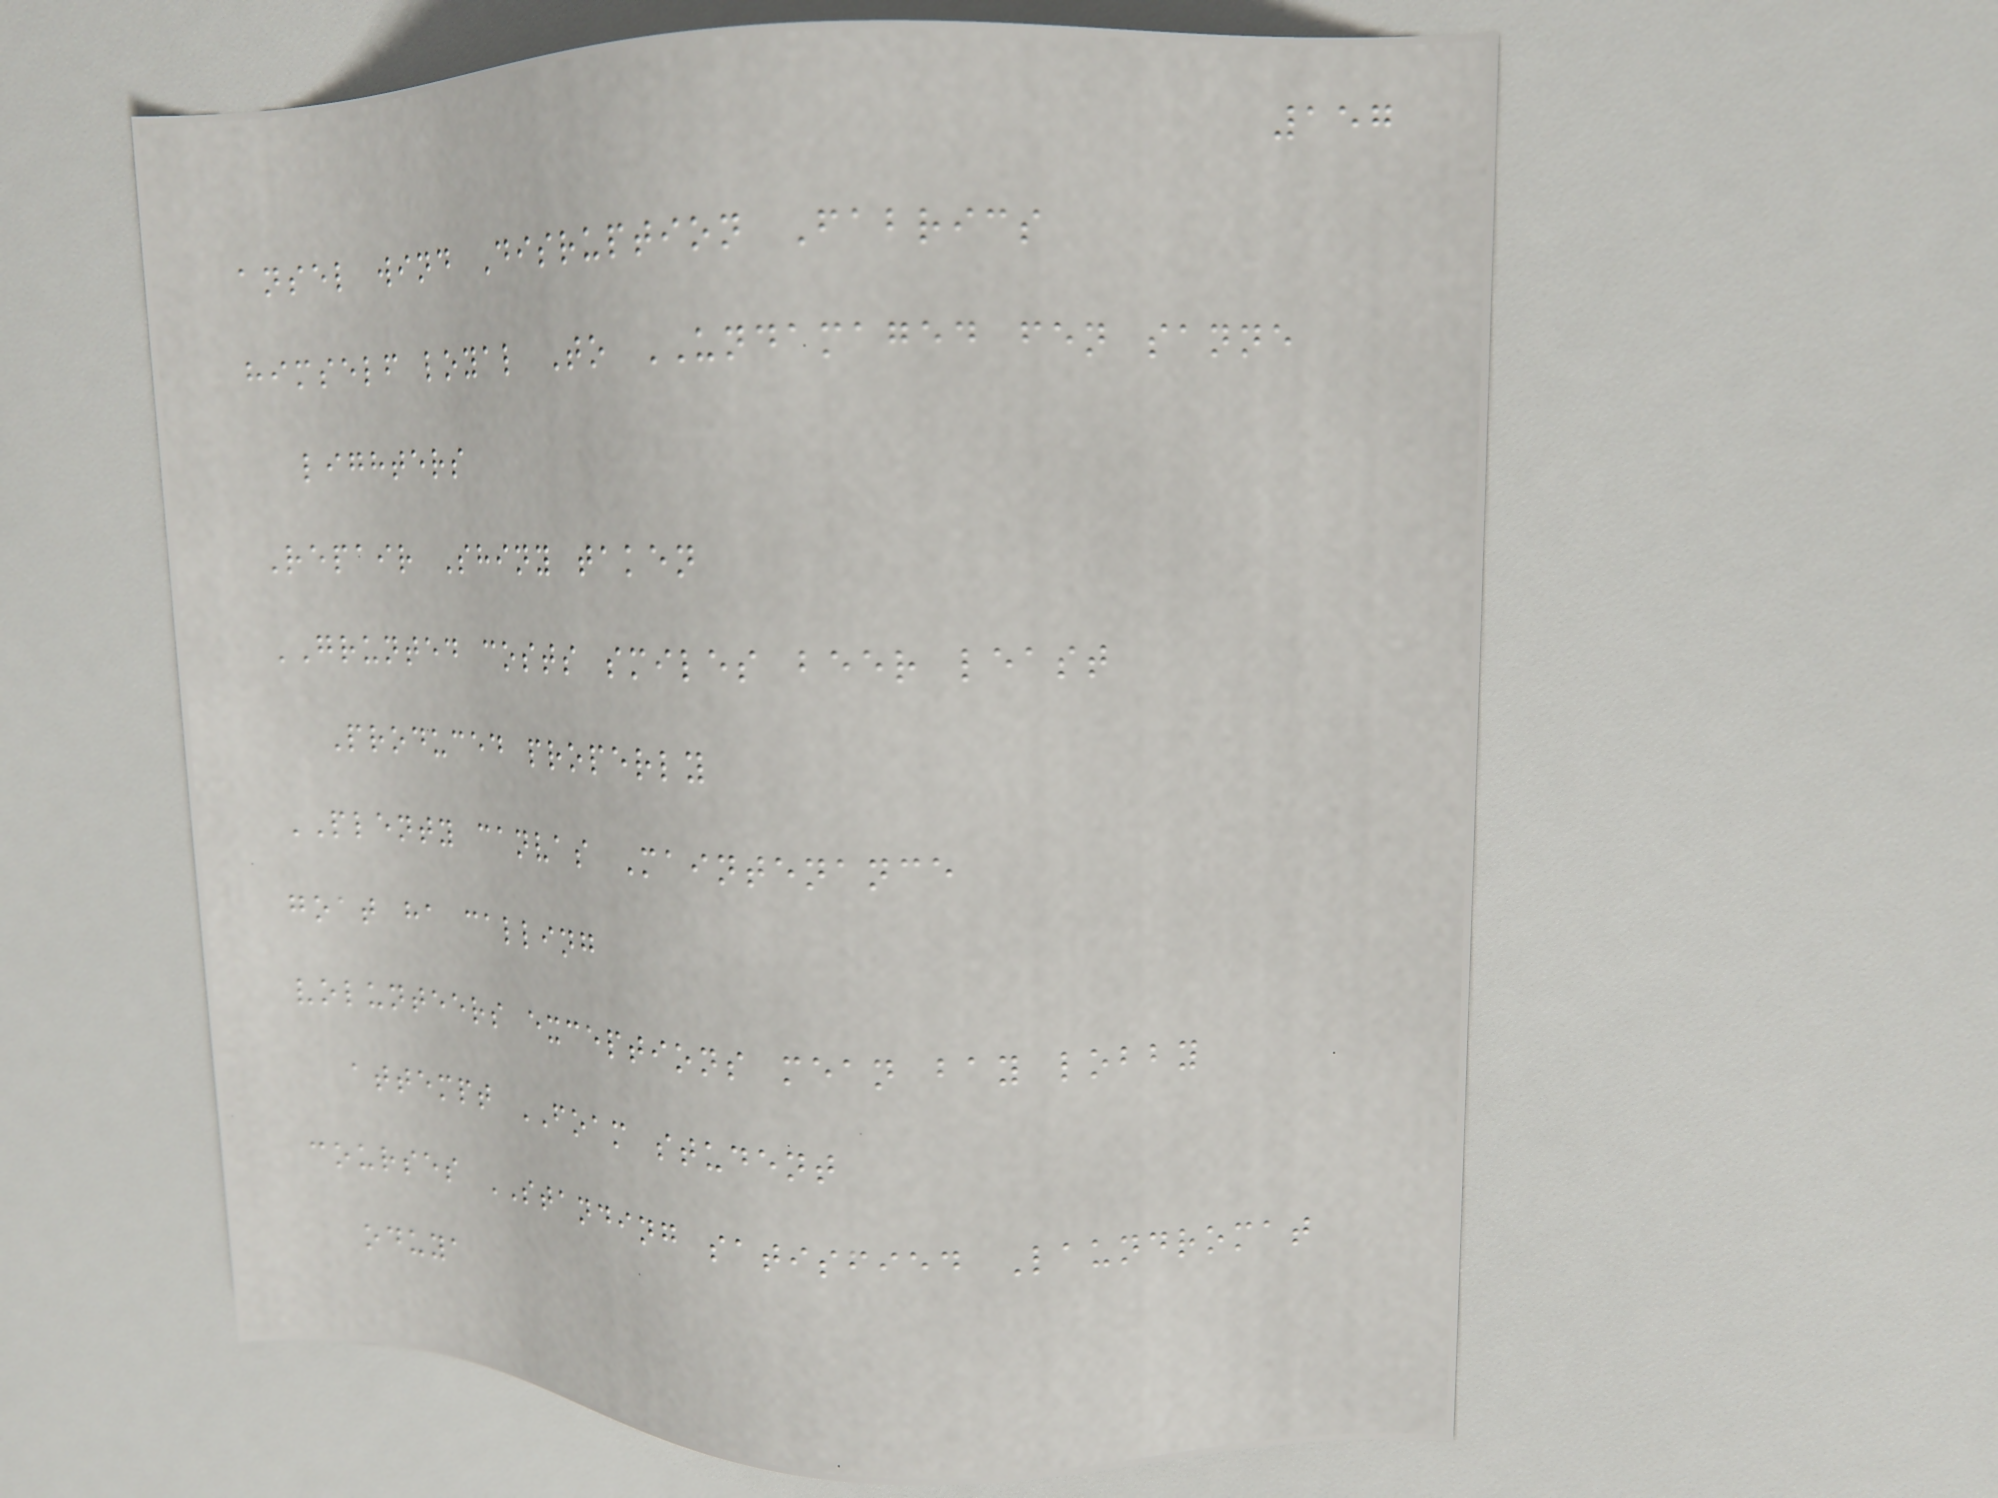157
ansel wind Disruption Fabrics
himself loyal To UNDAMAGED fen sanne
lighters
Repair Shiny taken
GRUNTED costs smiles beer least
Produced properly
PLENTY canvas Maintenance
goat ha calling
volunteers exceptions mean bay lobby
attempt FOAM student
courses STANDING satisfied Laundromat
oduya
